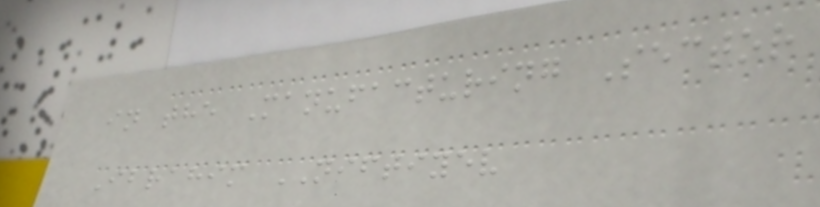in the Manufacturing Sector
Ibrahim NIFTIYEV
